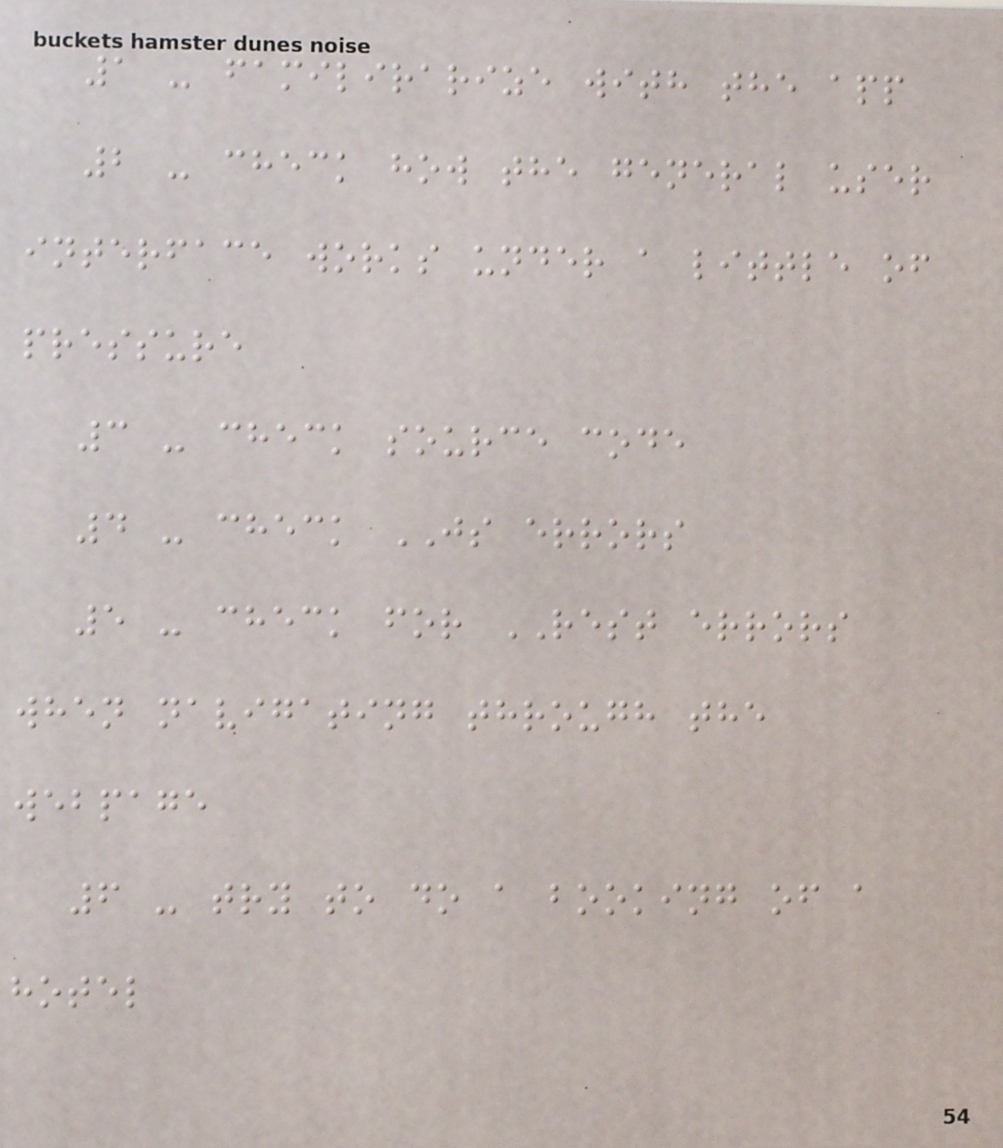1 - familirarize with the app
2 - check how the general user
interface works under a little of
pressure
3 - check source code
4 - check JS errors
5 - check for REST errors
when navigating through the
webpage
6 - try to do a booking of a
hotel
